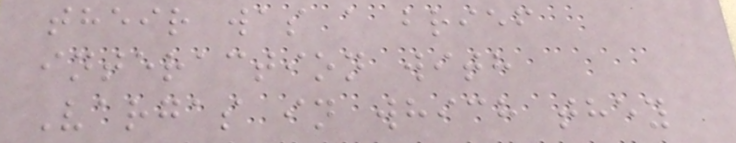their was a brief
interaction with
Vargas in which they
